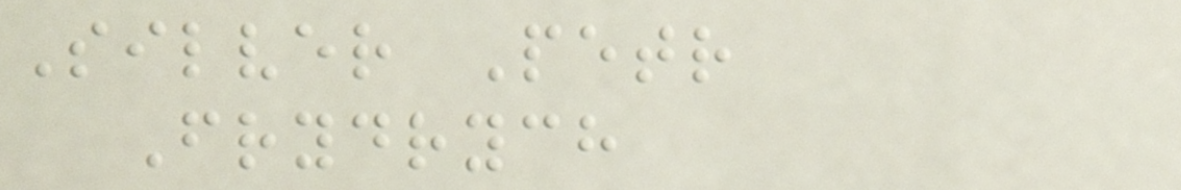Silver Petr
Frydrych
